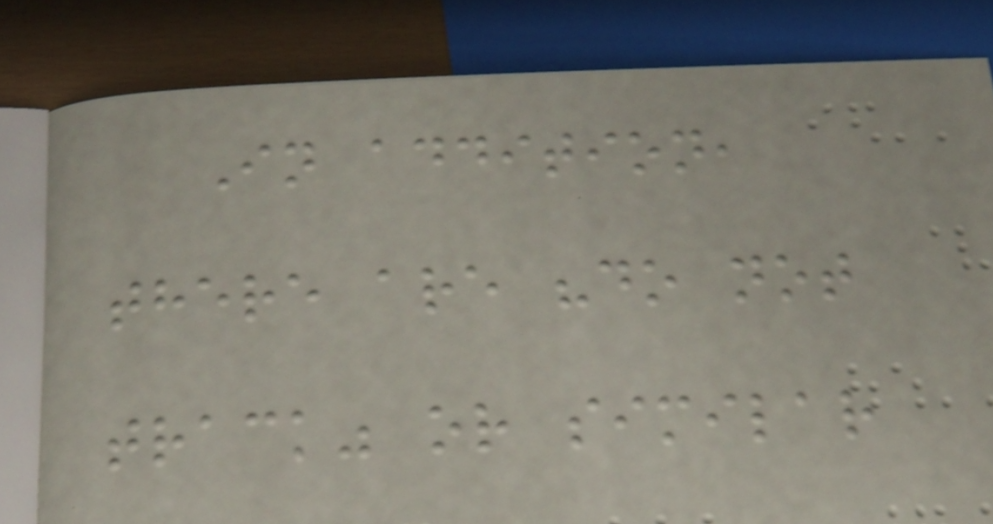In addition,
there are "do not
track" or similar
